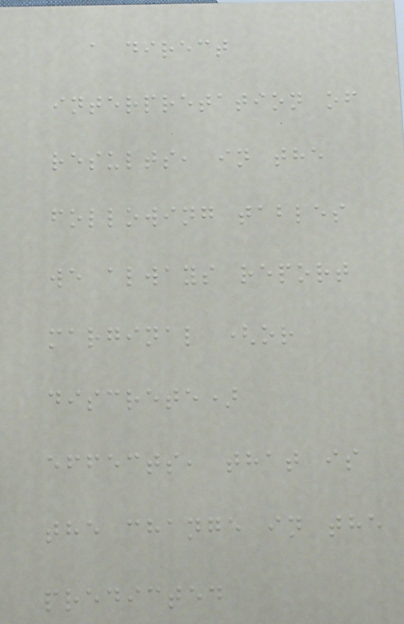a direct
interpretation of
results, in the
following tables
we always report
marginal (or
discrete)
effects, that is
the change in the
predicted
